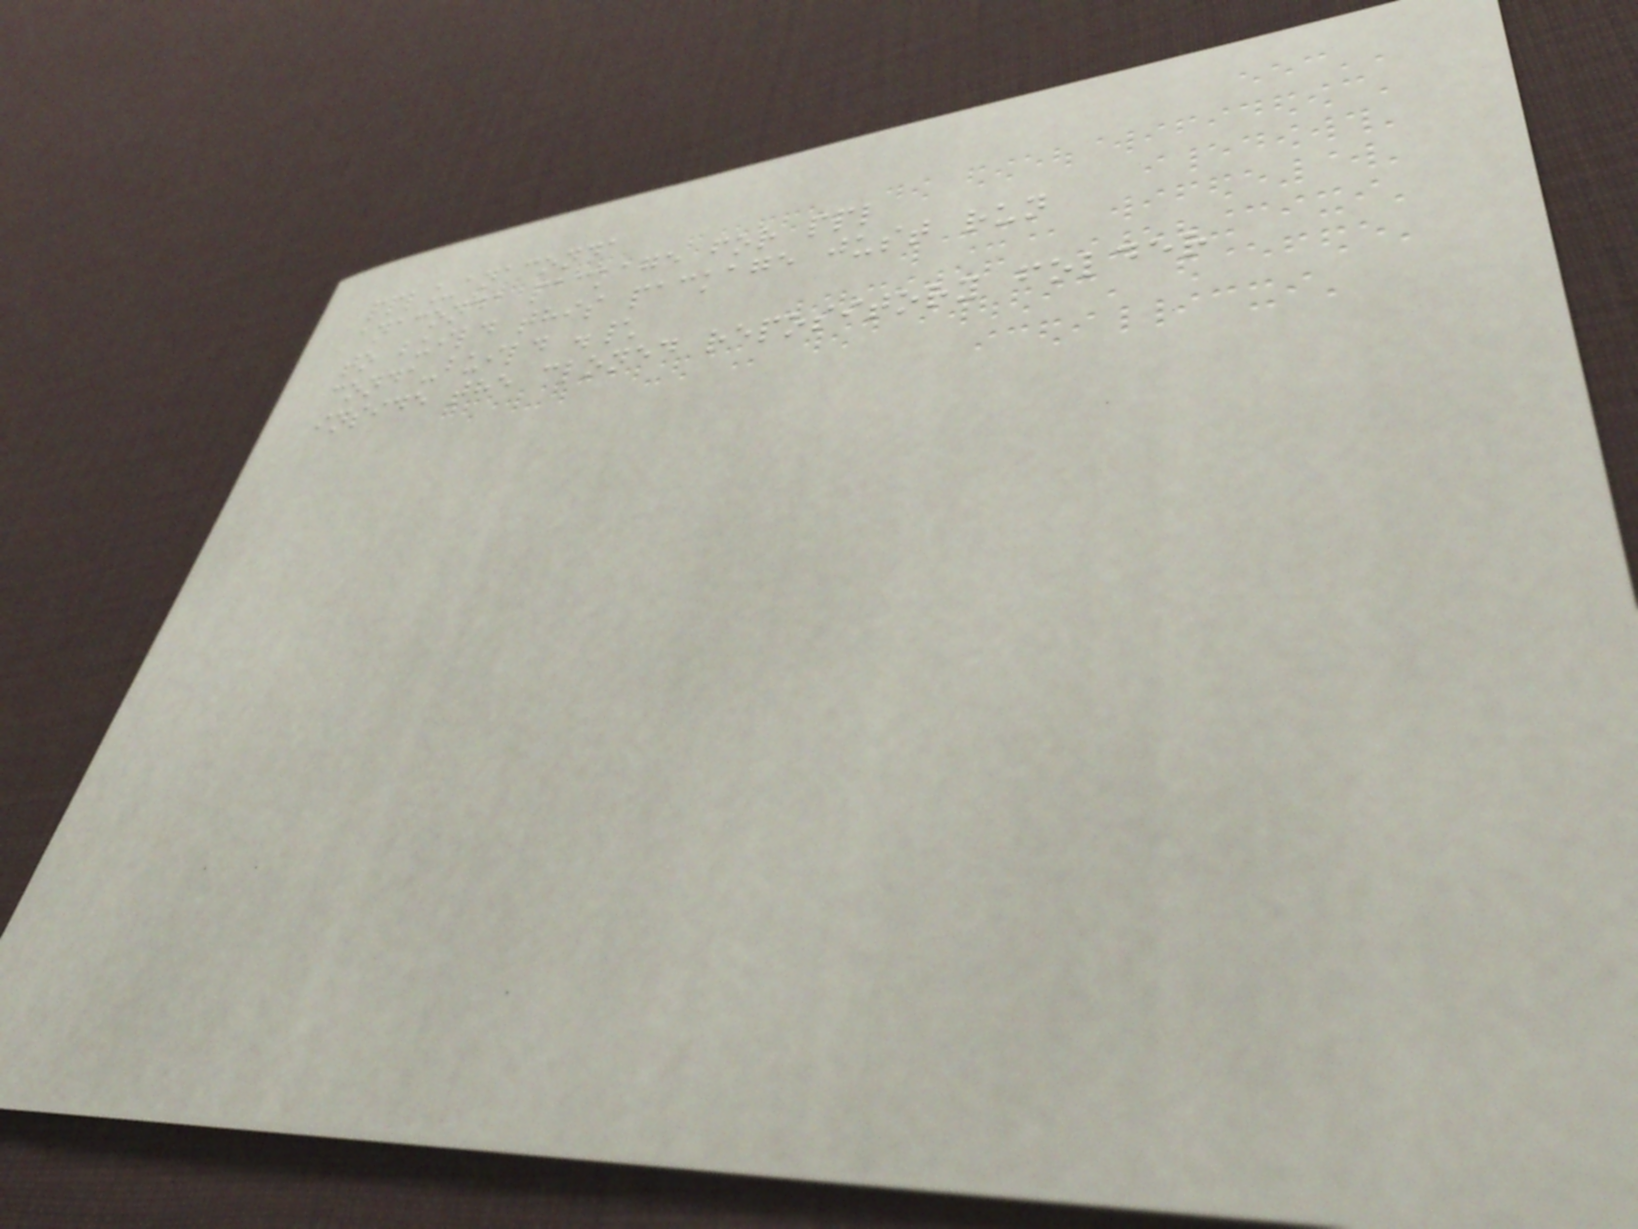ppl_anaconda
anaconda package for ppl
to build this package just run
conda-build .\
inside the cloned repository folder
